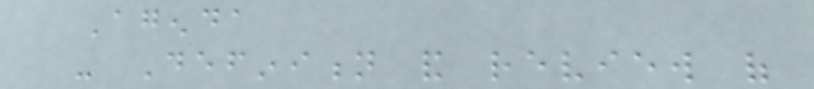Agenda
- Definition and review of
